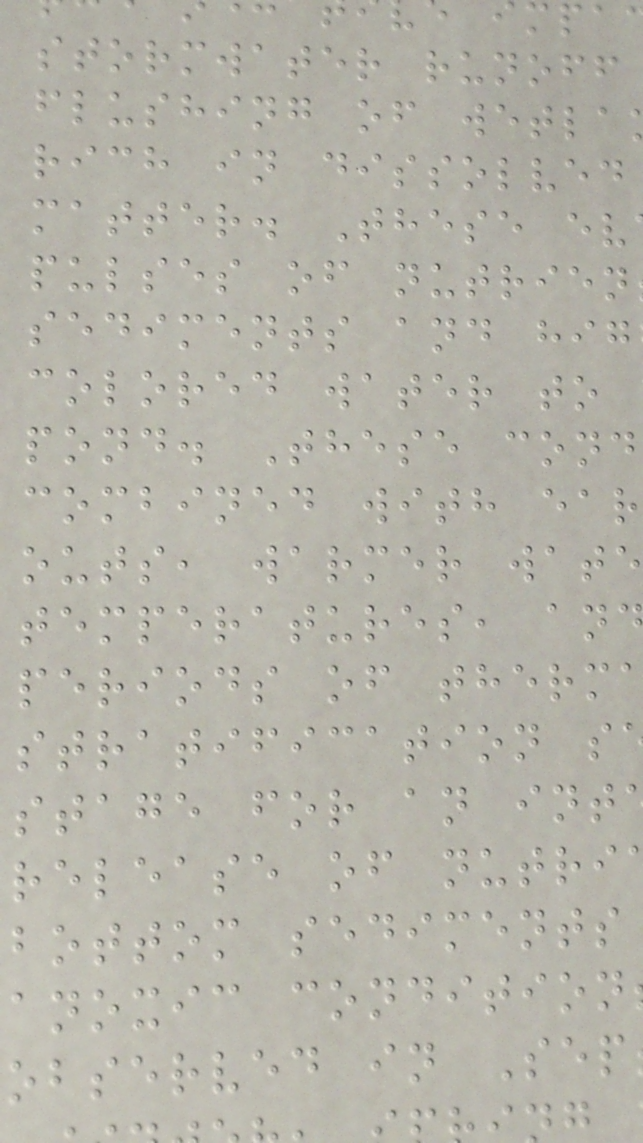stormwater runoff
flushing of wetla
rich in dissolved
matter. These ev
pulses of nutrien
sediments and hig
colored water to
pond. These cond
combined with ear
outs, warmer wate
temperatures, an
periods of therm
stratification s
stage for an int
release of nutri
bottom sediments
anoxic condition
observed in Sep
